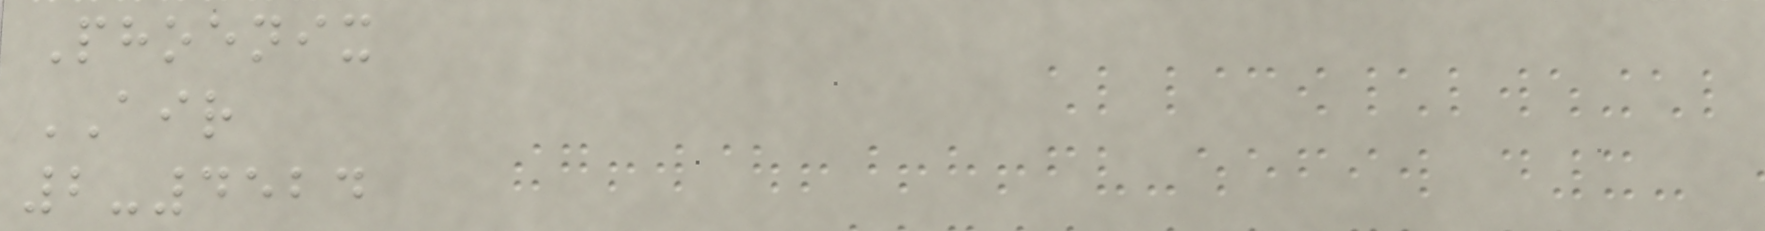Phoenix
AIR
2-4524
